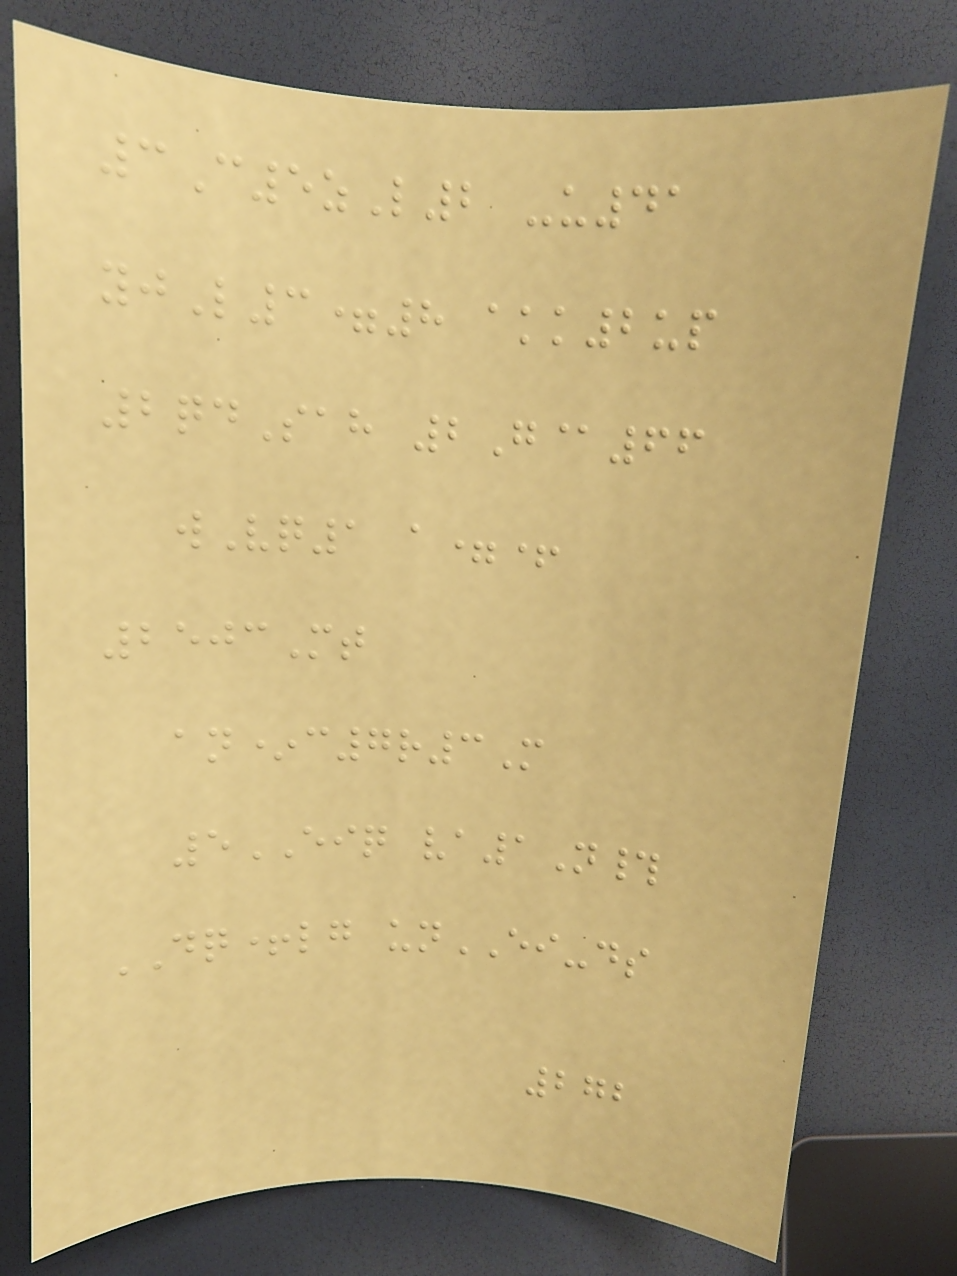3C5zL2 -u41
yjL3=8 akk2up
2qdSah 2G@66
wVq1 a=+
2503Mt
an*c7r3M
5EIQ va1N#
DQ+lg unEI-ds
272
